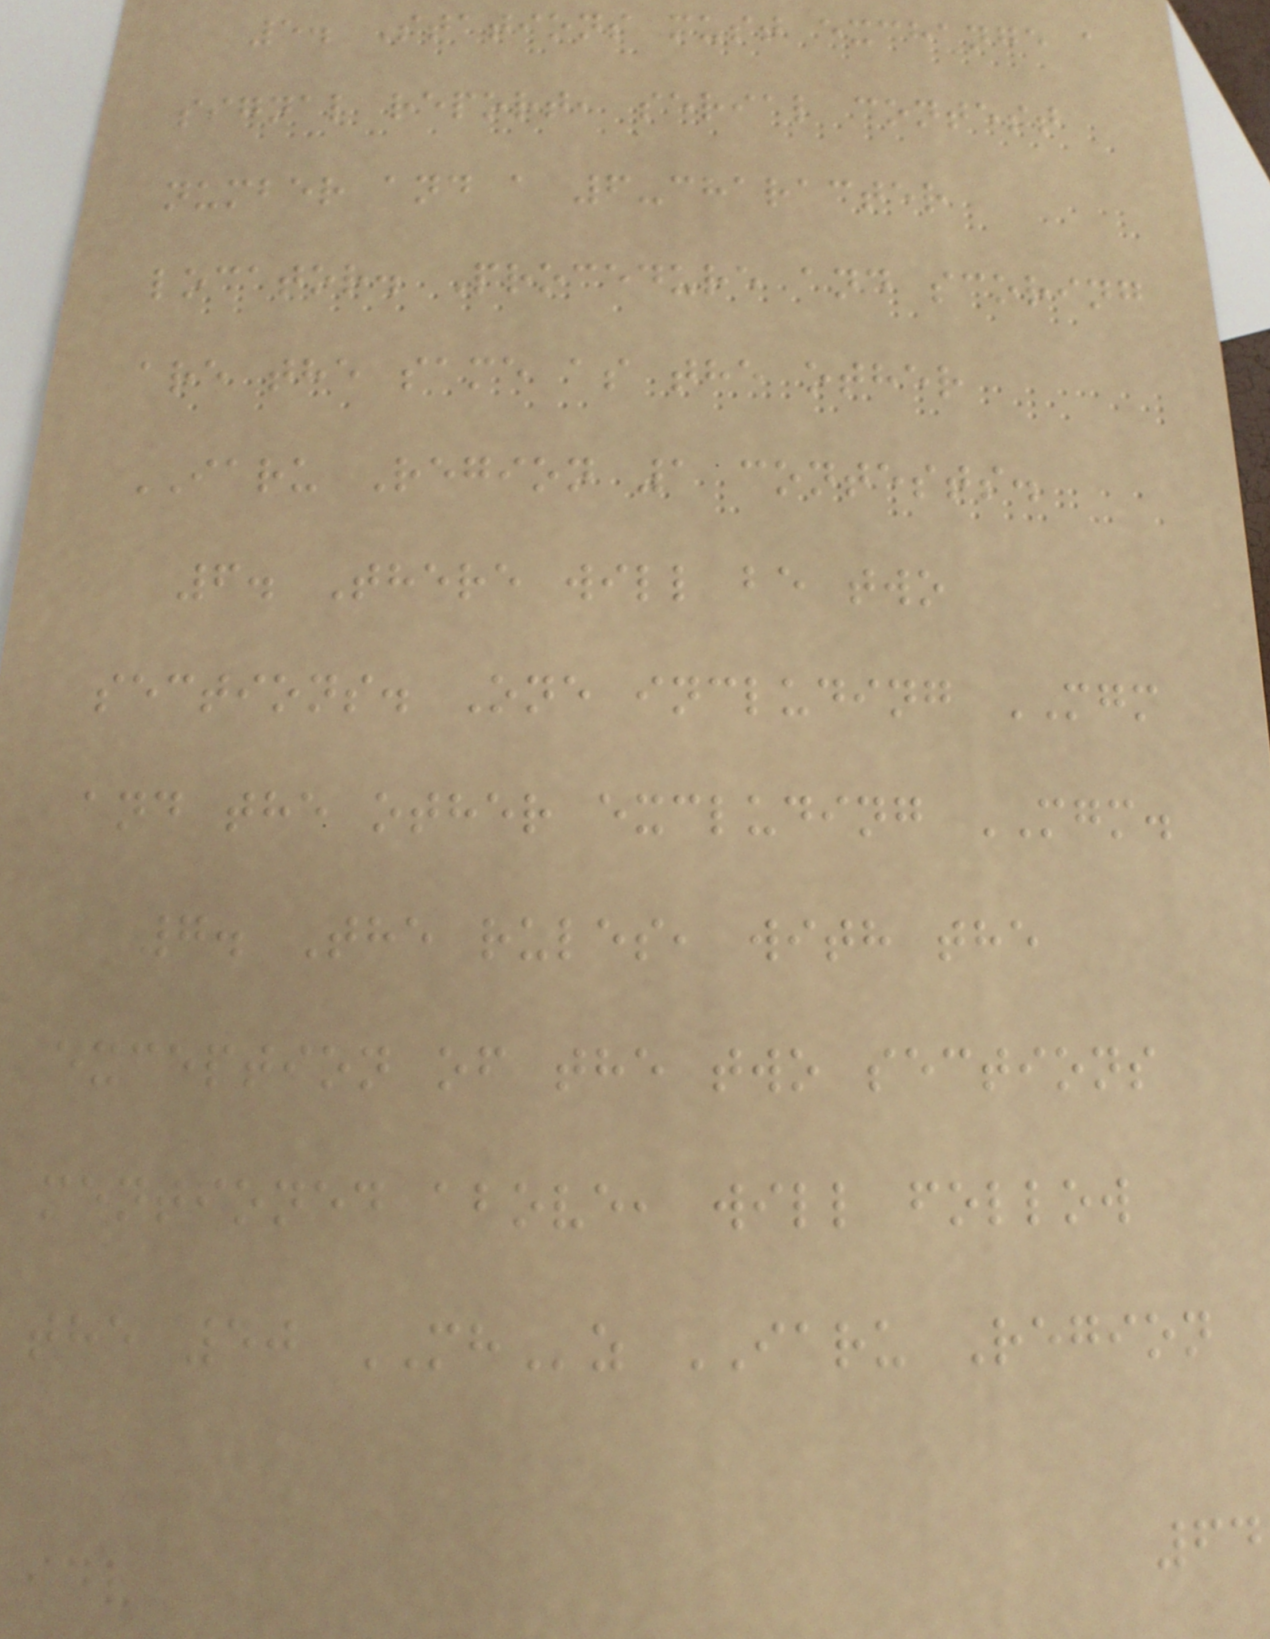5. Stations must exchange a
signal report, serial contest
number and a 6-character
locator. Procedure and scoring
are the same as the other
IARU Region 1 contests.
6. There will be two
sections. One including MGM
and the other excluding MGM.
7. The rules, with the
exception of the two sections
mentioned above, will follow
the 50 MHz IARU Region
64
